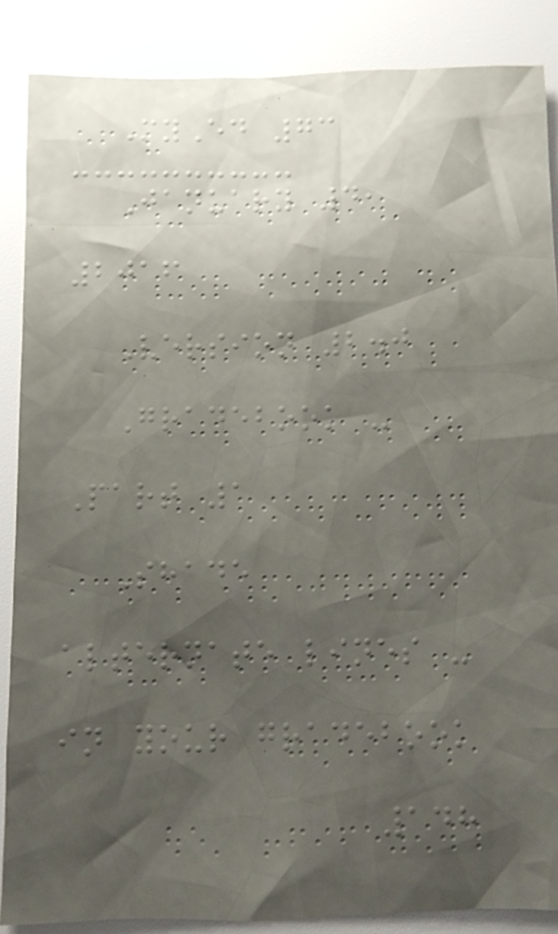MyEd 73
January 4,
2016
Version 2.0
Gradebook -
Part 1
Shade
alternate lines -
in your gradebook
148
